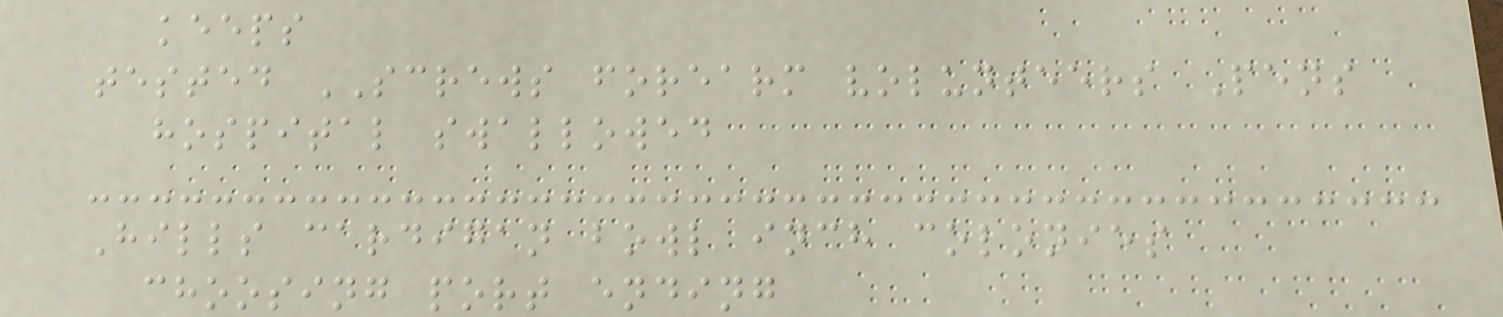keeps
tested SCREWS forearm volunteers Pens
hospital swallowed
Hills cardigan bowl inch colonies
choosing port ending
